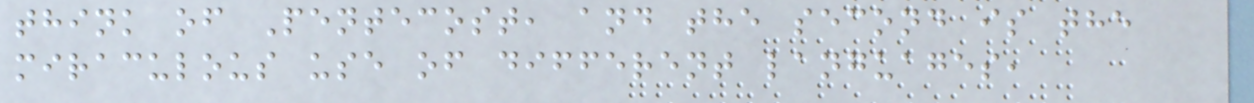think of Pentecost, and the second is the
miraculous use of different languages,
